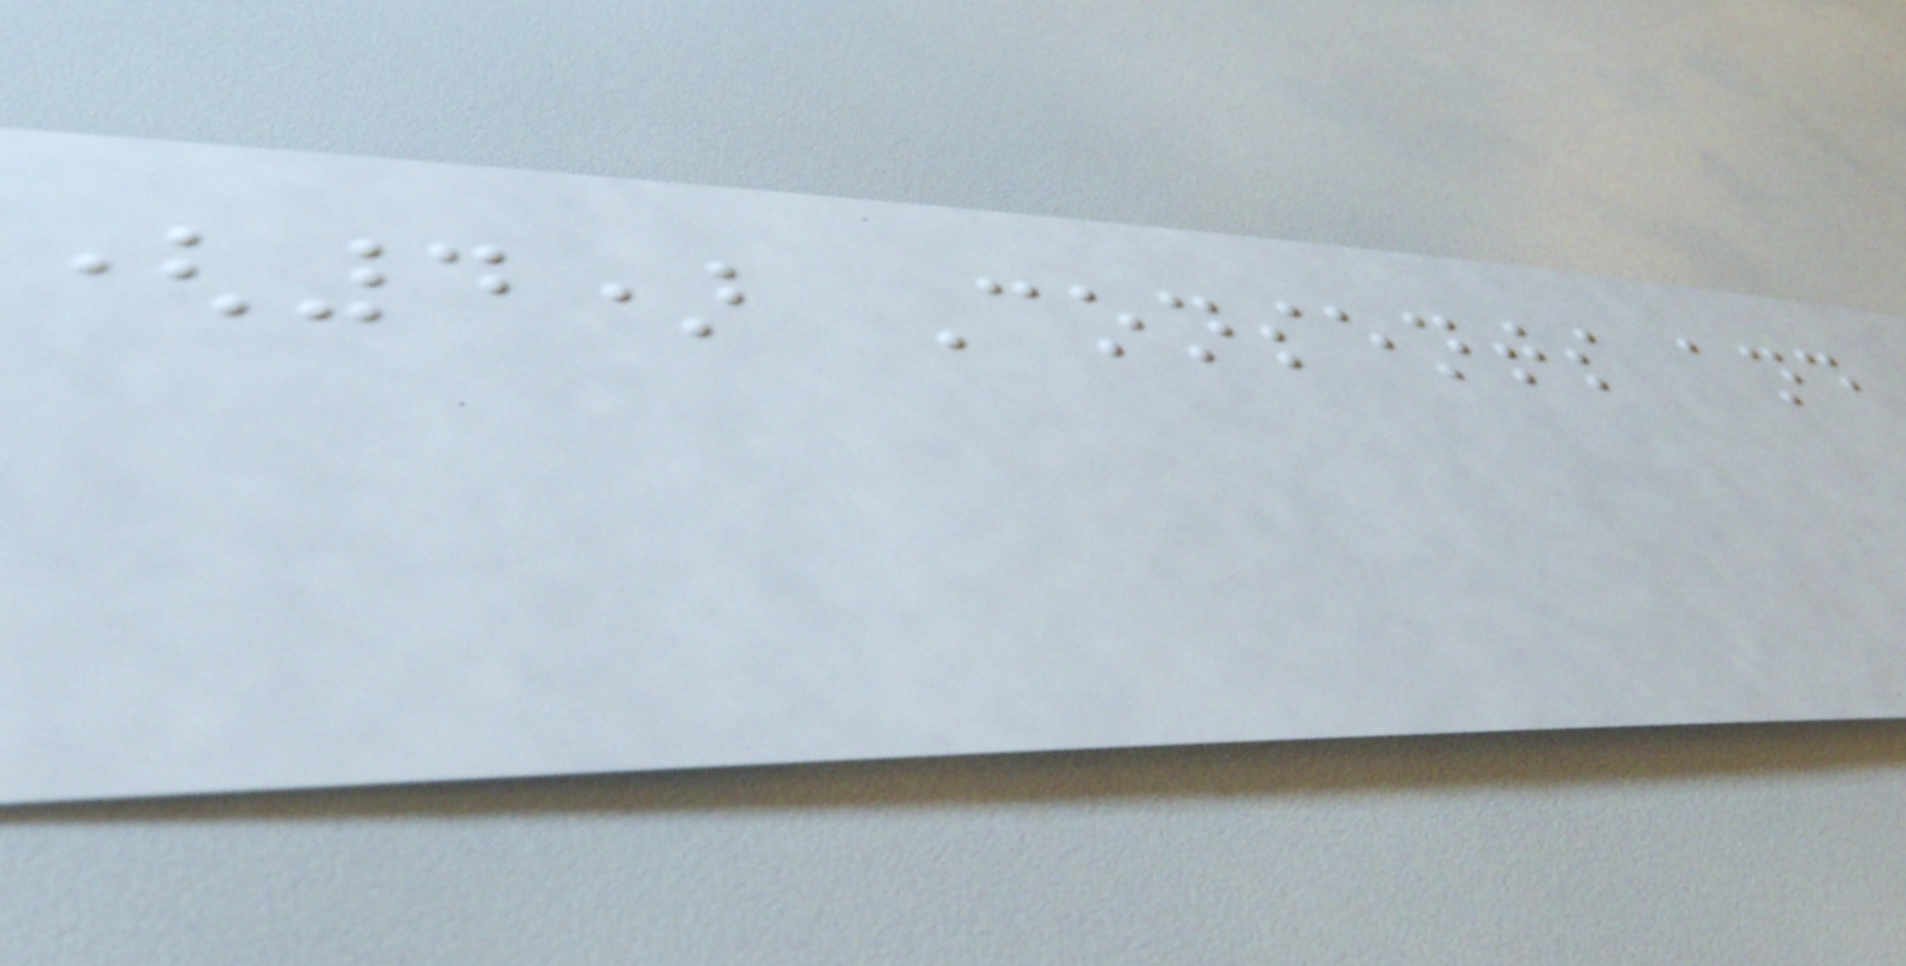(4) Consents and
